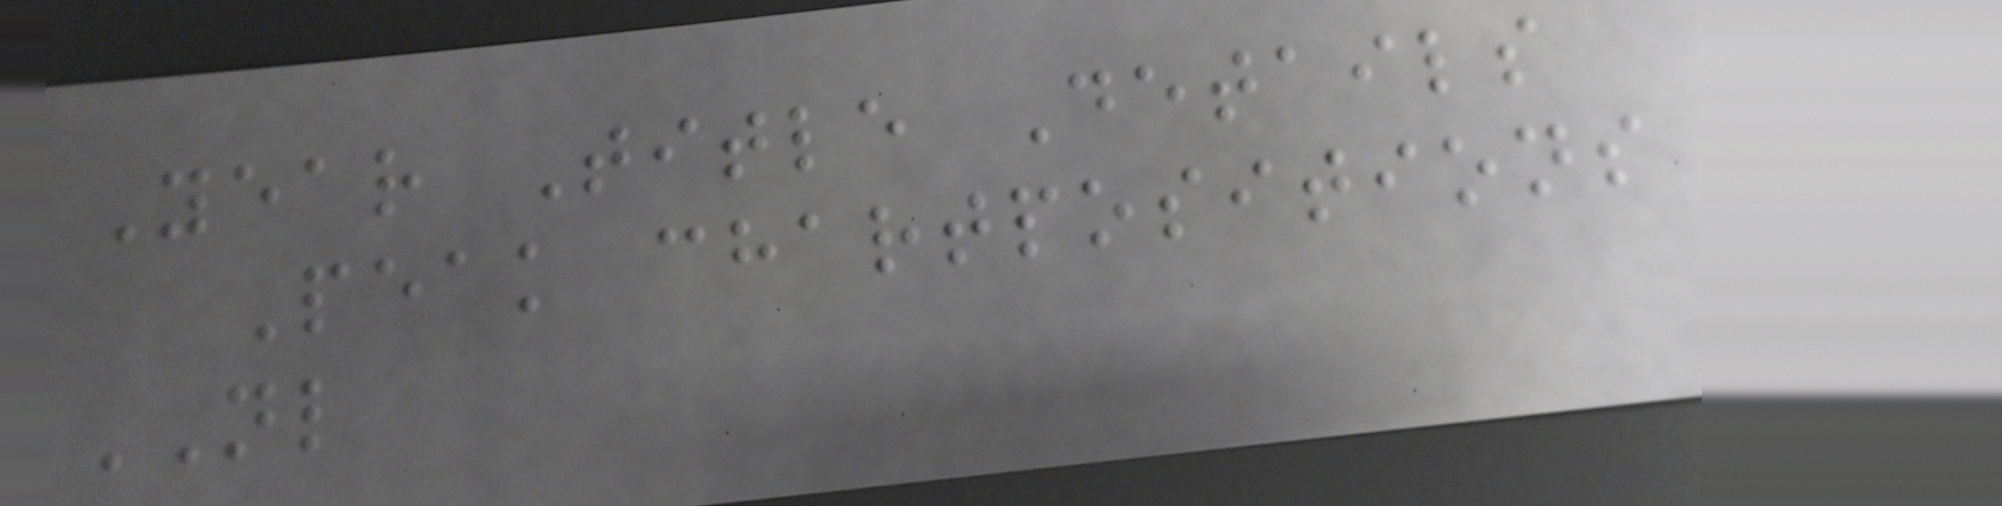Year Title Details
Peak chartpositions
NL
